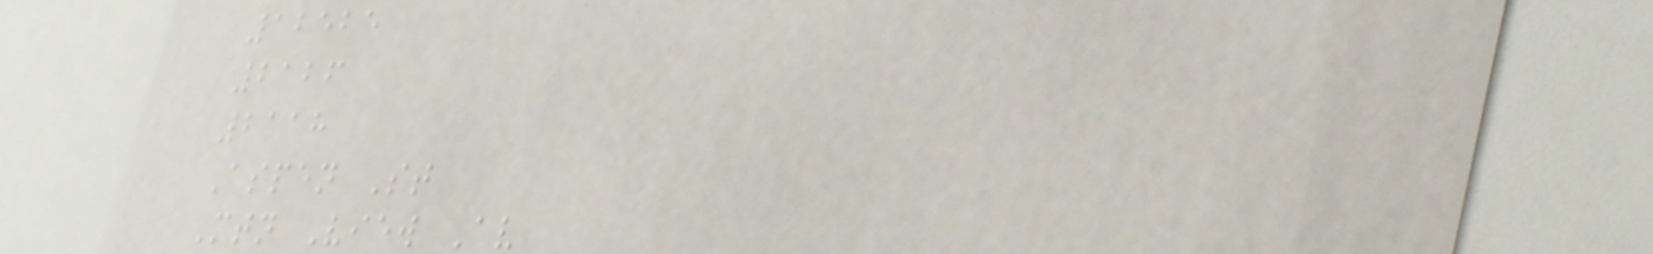12525
2126
2118
Aspen St
Mtn View Av
